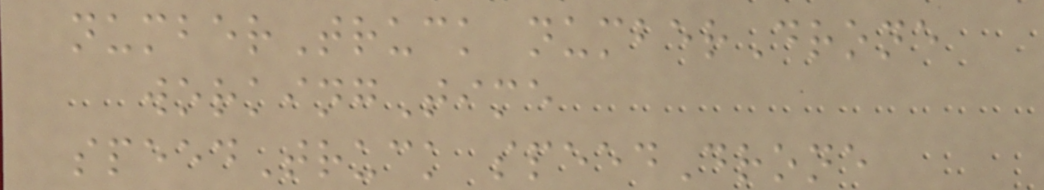numberTruck numberDrone
workingTime
speedTruck speedDrone
